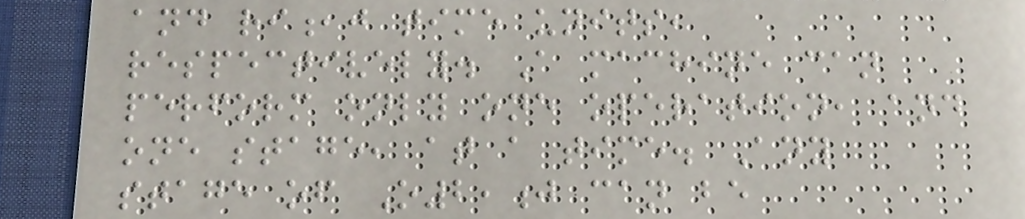and ri,j time units,
respectively. A machine can
perform only one operation, and
one stage, at a time. Any
stage of O2,j can be
